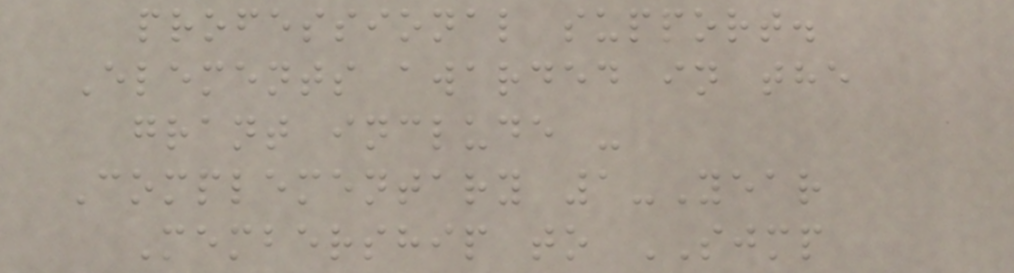professional support.
Elements awarded in the
grant include -
Complementary 1-Year
Membership to SJMP
